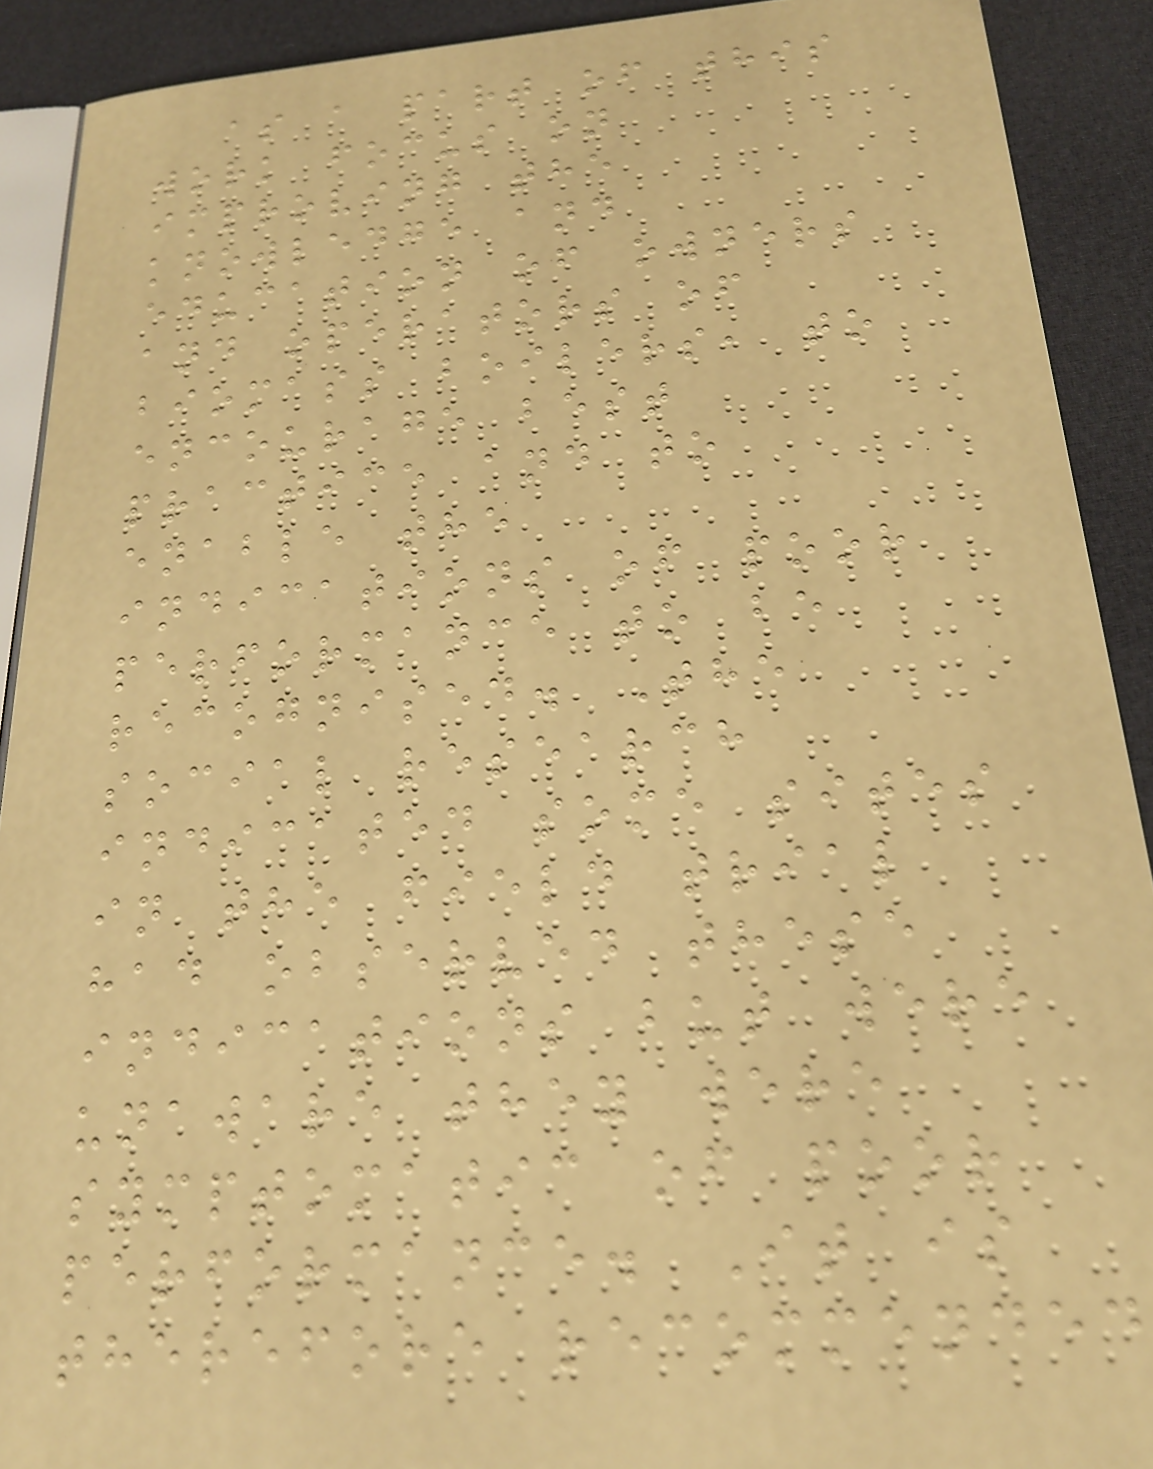as a part of this
work focus on
improving the
knowledge and
education of owners
and operators of
biomass boilers, to
encourage best
practice and to
enable the
indications of poor
performance to be
recognised. The
social research
indicated some sites
in the field trial
had observed these
indications but were
unaware they were
symptomatic of poor
performance. It is
therefore recommended
